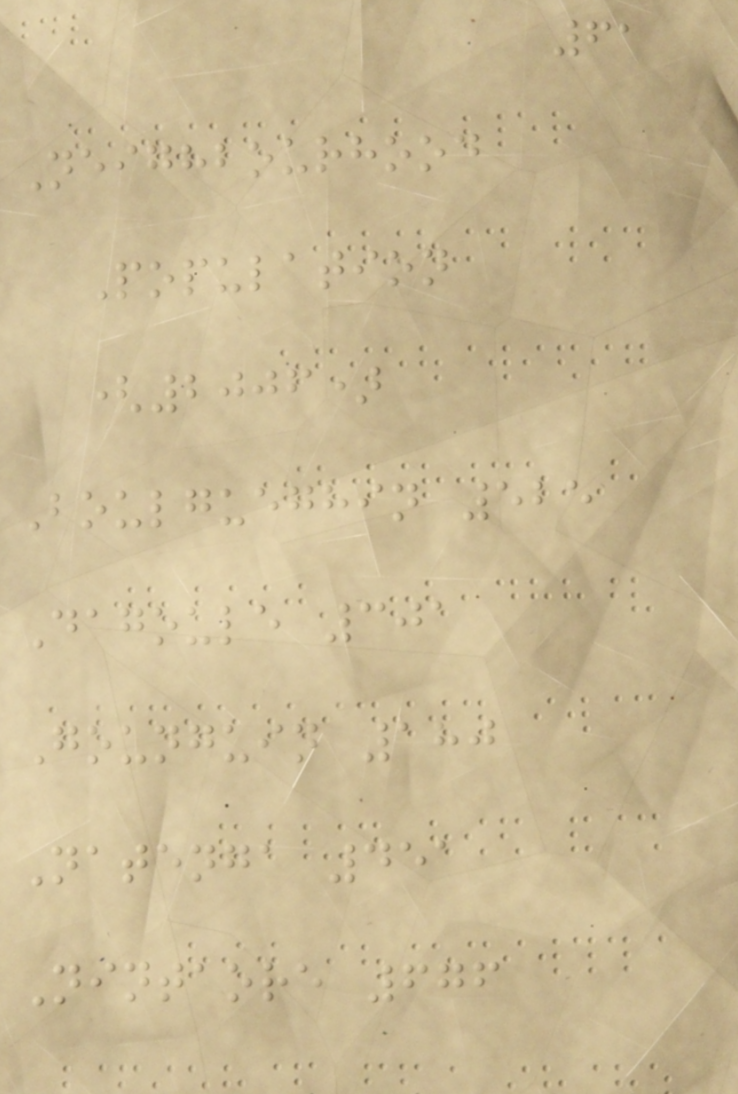61
Neighbourhood
Population
(2006)
Boulgueghin 525
Dagoule 301
Gounguin 180
Natenga 451
Nintaore 676
